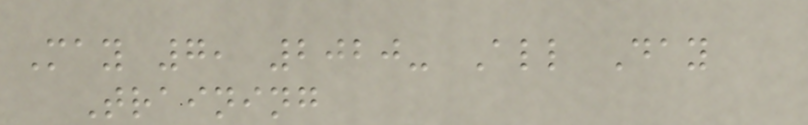May 7, 2020- All Day
Training
